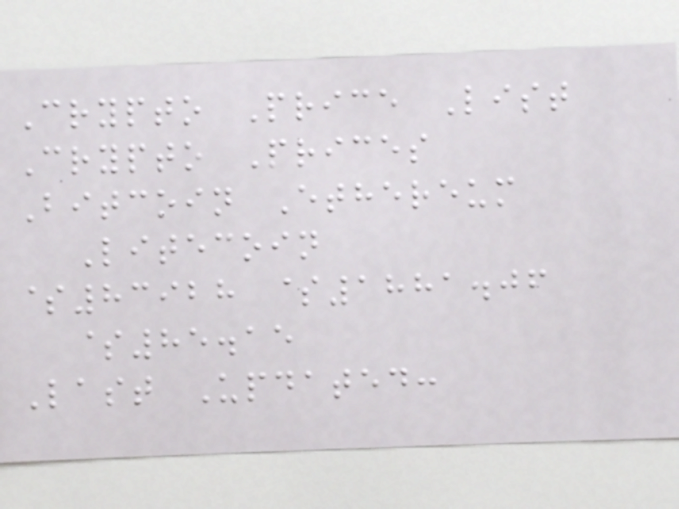Crypto Price List
Crypto Prices
Bitcoin Ethereum
Litecoin
$83928 $1881.06
$85.15
Last Updated:
